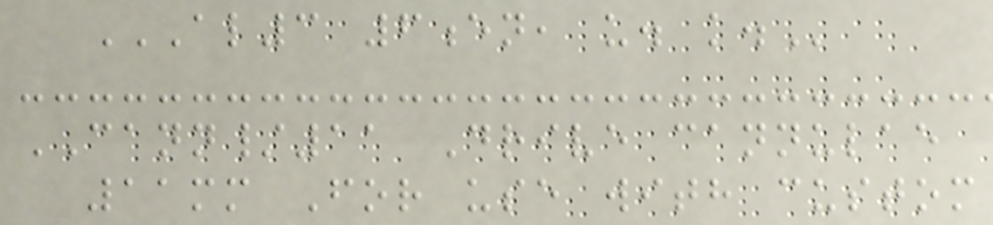AL3 6EN, U. K.
CANN/11 Drive cannulae
11mm For use with custom
